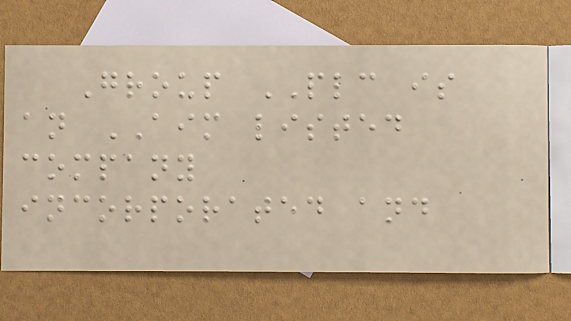Group PLC is
an AIM listed
company
incorporated and
